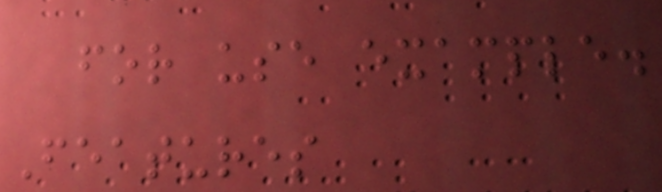for use example.
Features
